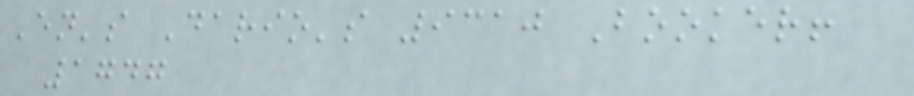En's Dario's 9310 Booker!
1747
